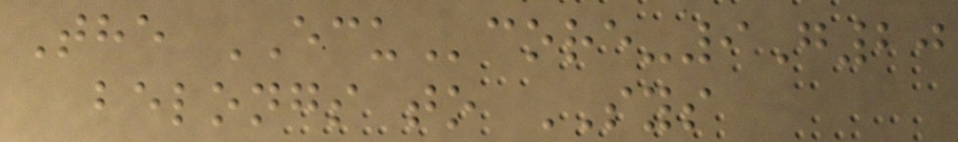The ECUcore-9G20
belongs to SYS
